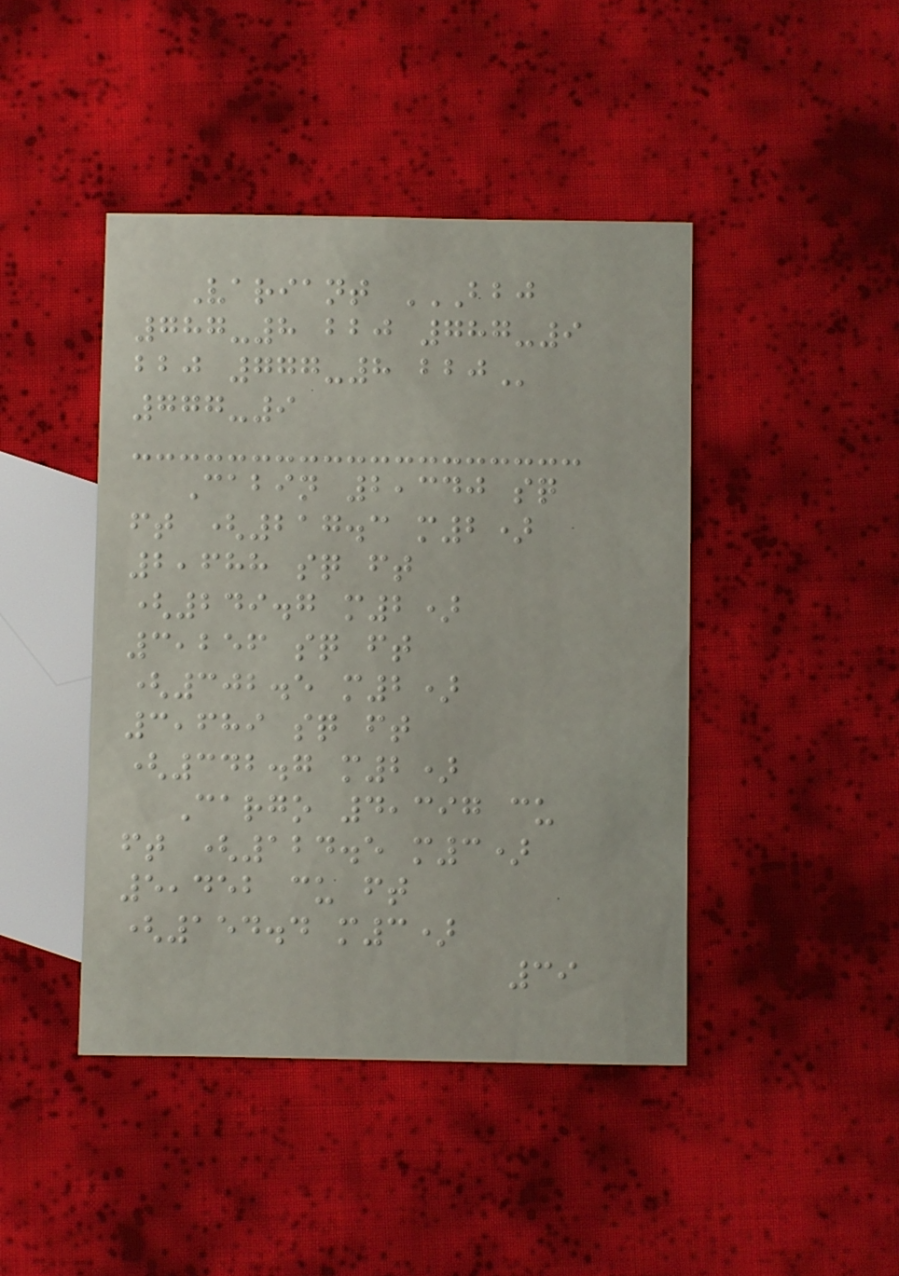Variant BBJ
787-8 BBJ 787-9
BBJ 777-8 BBJ
777-9
Cabin 2,340 sq
ft (217.3 m2)
2,688 sq ft
(249.7 m2)
3,256 sq ft
(302.5 m2)
3,689 sq ft
(342.7 m2)
Cargo 4,397 cu
ft (124.5 m3)
5,452 cu ft
(154.4 m3)
39
